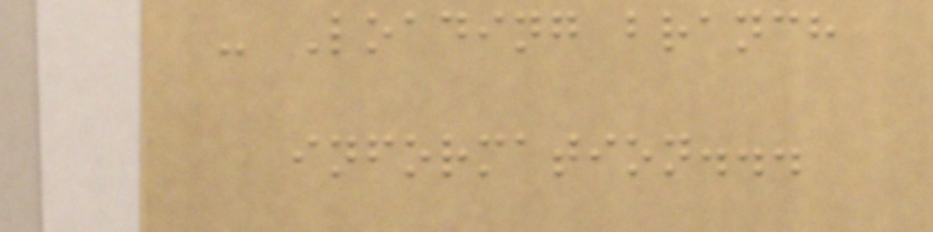- Loading branch
information...
